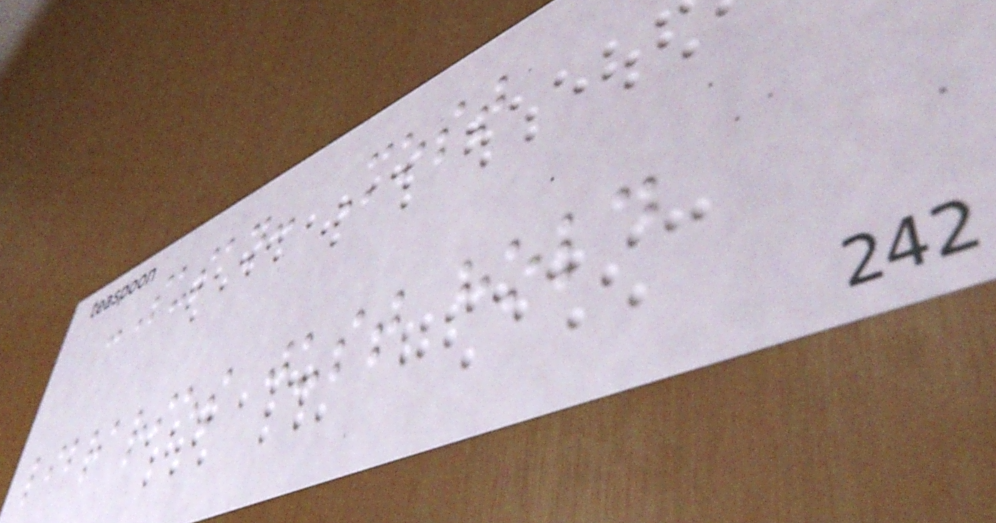-Susan: Most
libraries just hold
